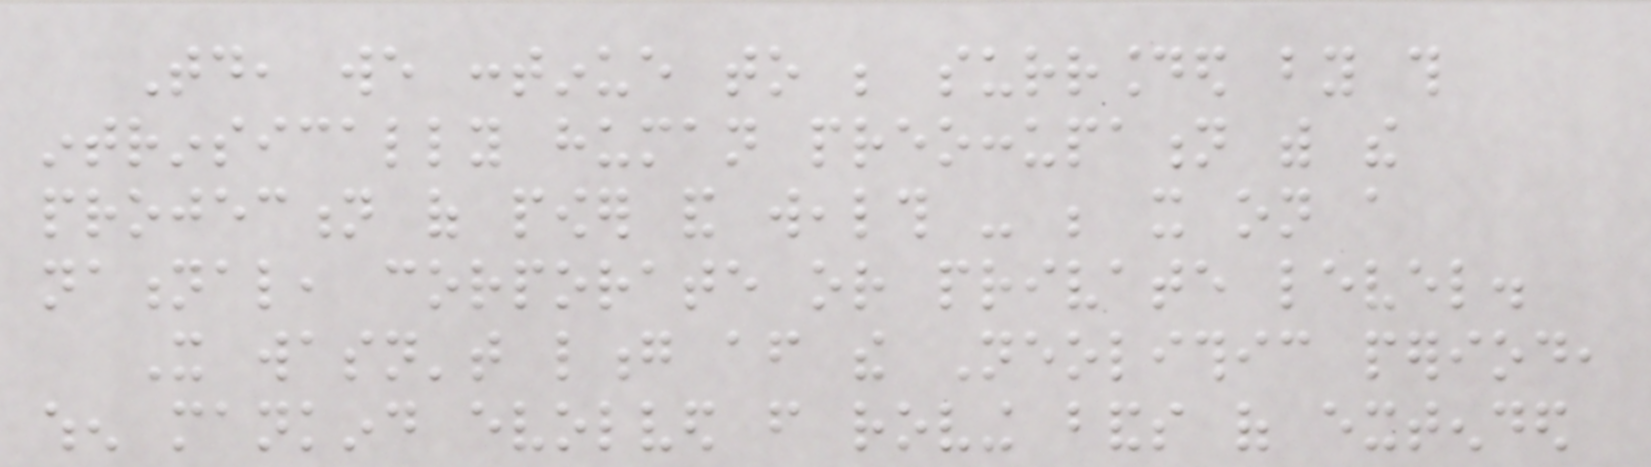Today, we continue to be surrounded by this
intrinsically human preoccupation with the
projection of power and wealth - be it on a
national, corporate or private level.
It wasn't long after the Neolithic period,
when mankind evolved from roving bands of extended
